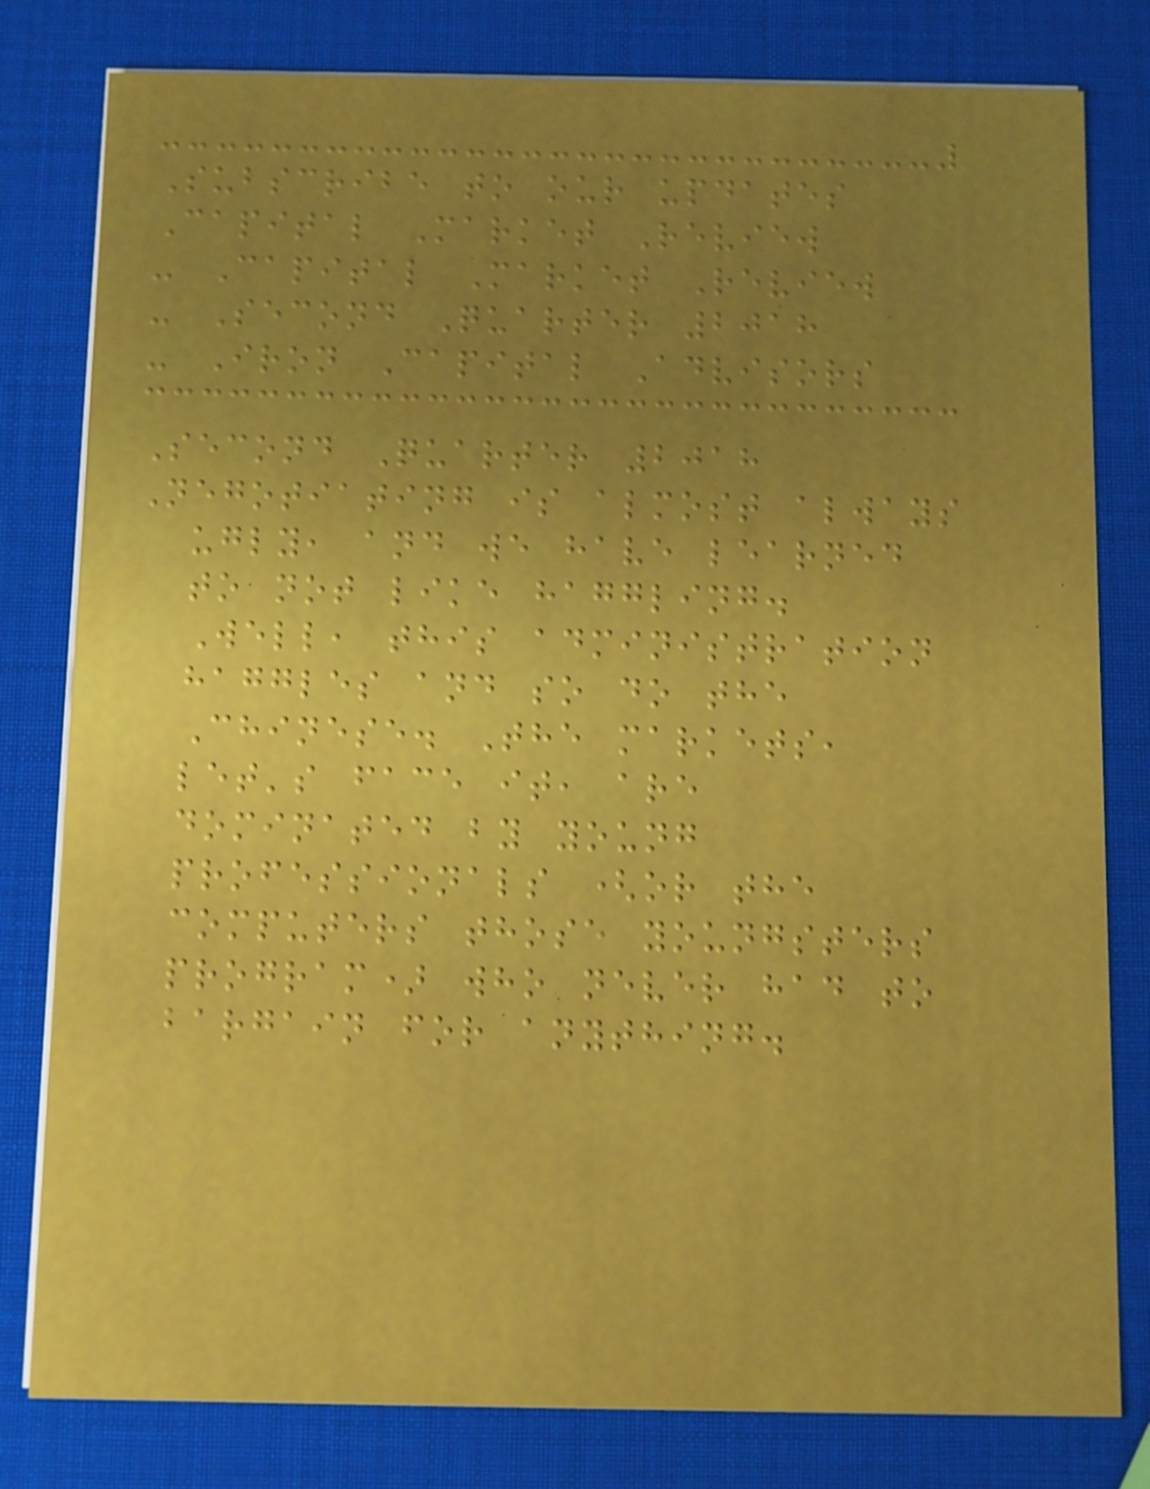Subscribe to our updates
Capital Market Review
- Capital Market Review
- Second Quarter 2018
- Iron Capital Advisors
Second Quarter 2018
Negotiating is almost always
ugly, and we have learned
to not like haggling.
Well, this administration
haggles and so do the
Chinese. The markets,
let's face it, are
dominated by young
professionals (or the
computers those youngsters
program) who never had to
bargain for anything.
